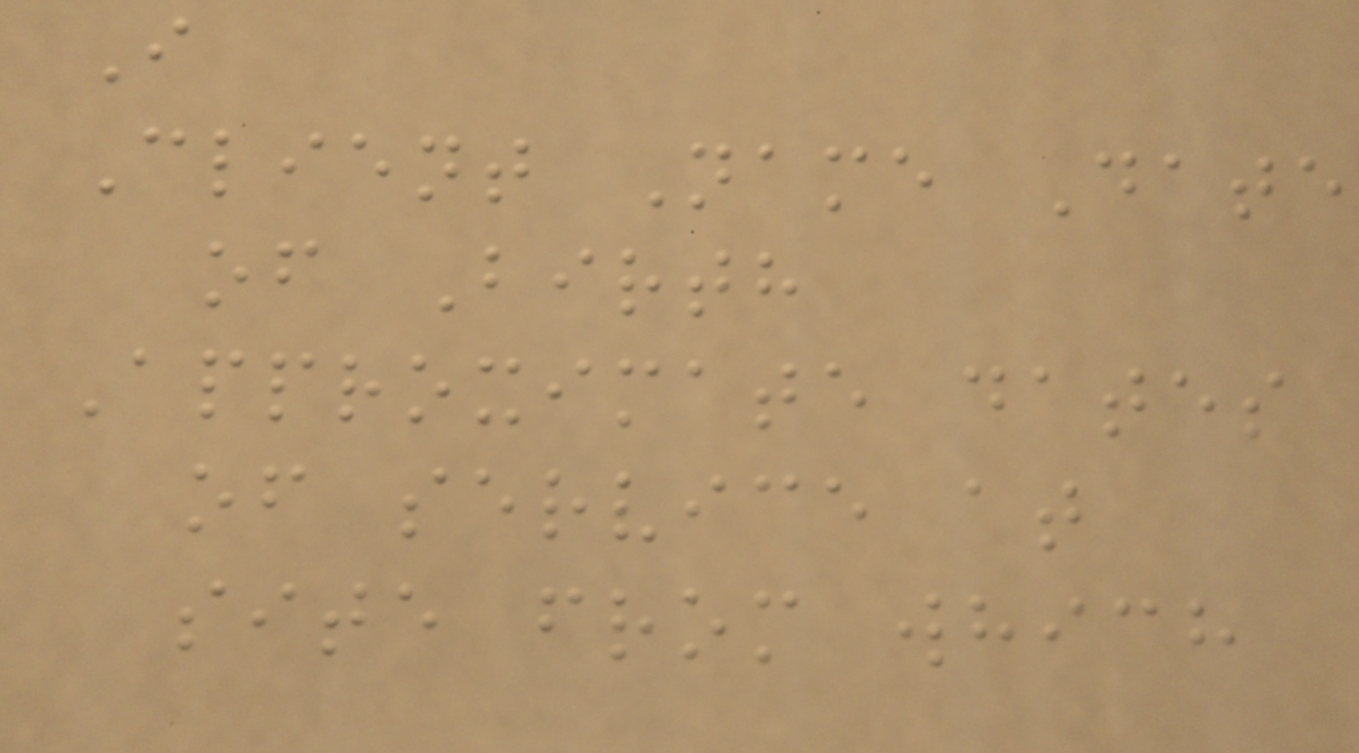I
Client Name Date
of Birth
Approximate dates
of service at
site from which
